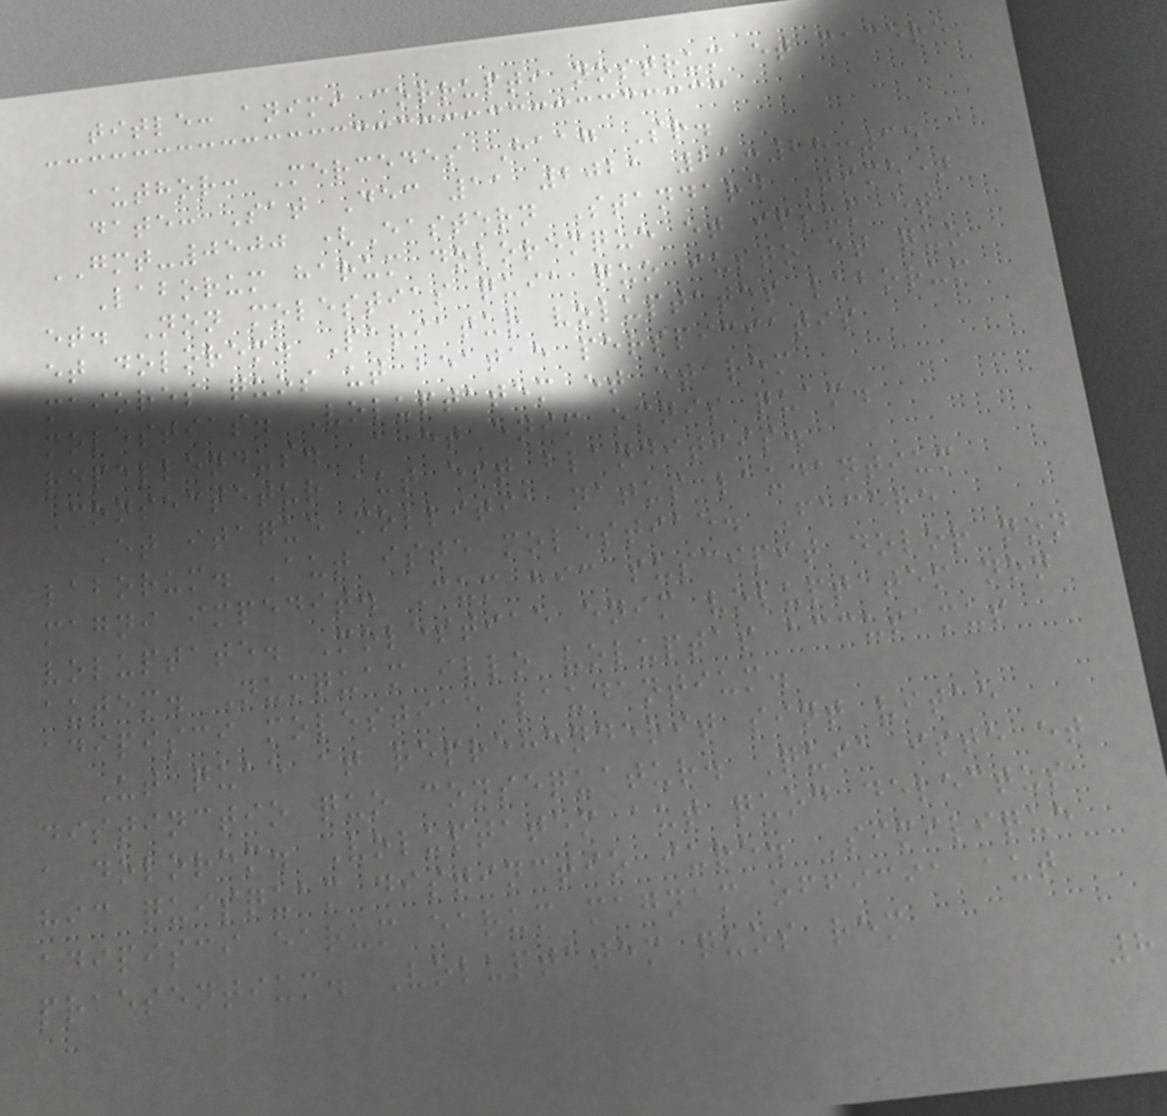title: animi corrupti nostrum et facere
author: Mercedes Haag Sr.
date: Sat Dec 11 2021 21:28:35
GMT-0500 (Eastern Standard Time)
Laborum harum doloremque et ipsum et
et. Non molestias quia quo iusto et quo
et dolorem. Pariatur voluptates laborum
maiores quos ut beatae perspiciatis
molestias. Voluptatem et et rem
repellendus. A et enim omnis quam.
Consectetur aut est blanditiis.
Et itaque mollitia natus laudantium
laborum. Aut iste molestiae. Facere
magni impedit. Cum hic suscipit dolor non
voluptate. Molestiae enim voluptatem non
autem. Numquam illo voluptas accusamus
adipisci molestiae laudantium.
Ut quae at reprehenderit sint vitae
distinctio quo consequatur. Quia iste et
a dolorem. Voluptatem aut quod delectus
hic quisquam distinctio iure. Similique
adipisci earum earum magnam officia aut
praesentium. Voluptatem quos rem
8
